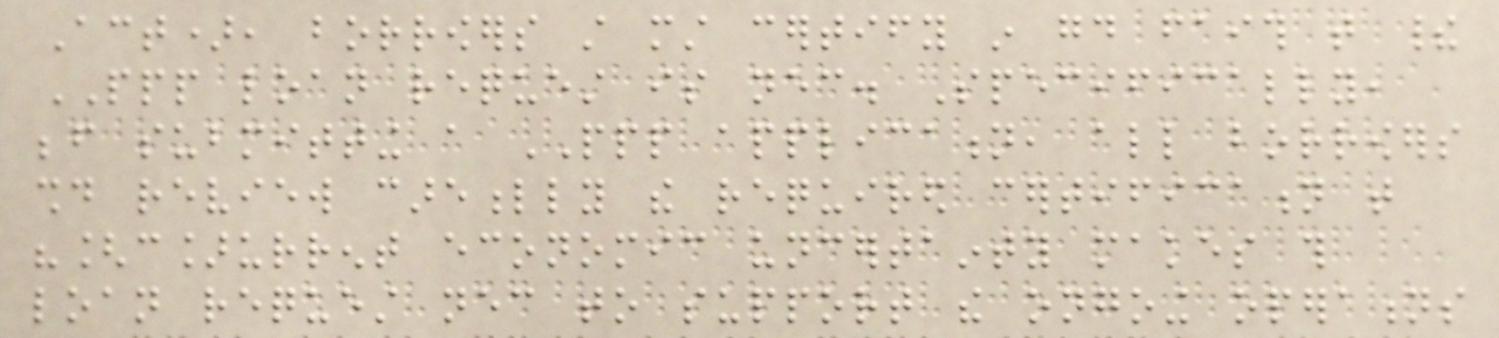Act), borrowers still must certify in good faith that their
PPP loan request is necessary. Specifically,
before submitting a PPP application, all borrowers
should review carefully the required certification that
"[c]urrent economic uncertainty makes this
loan request necessary to support the ongoing operations
